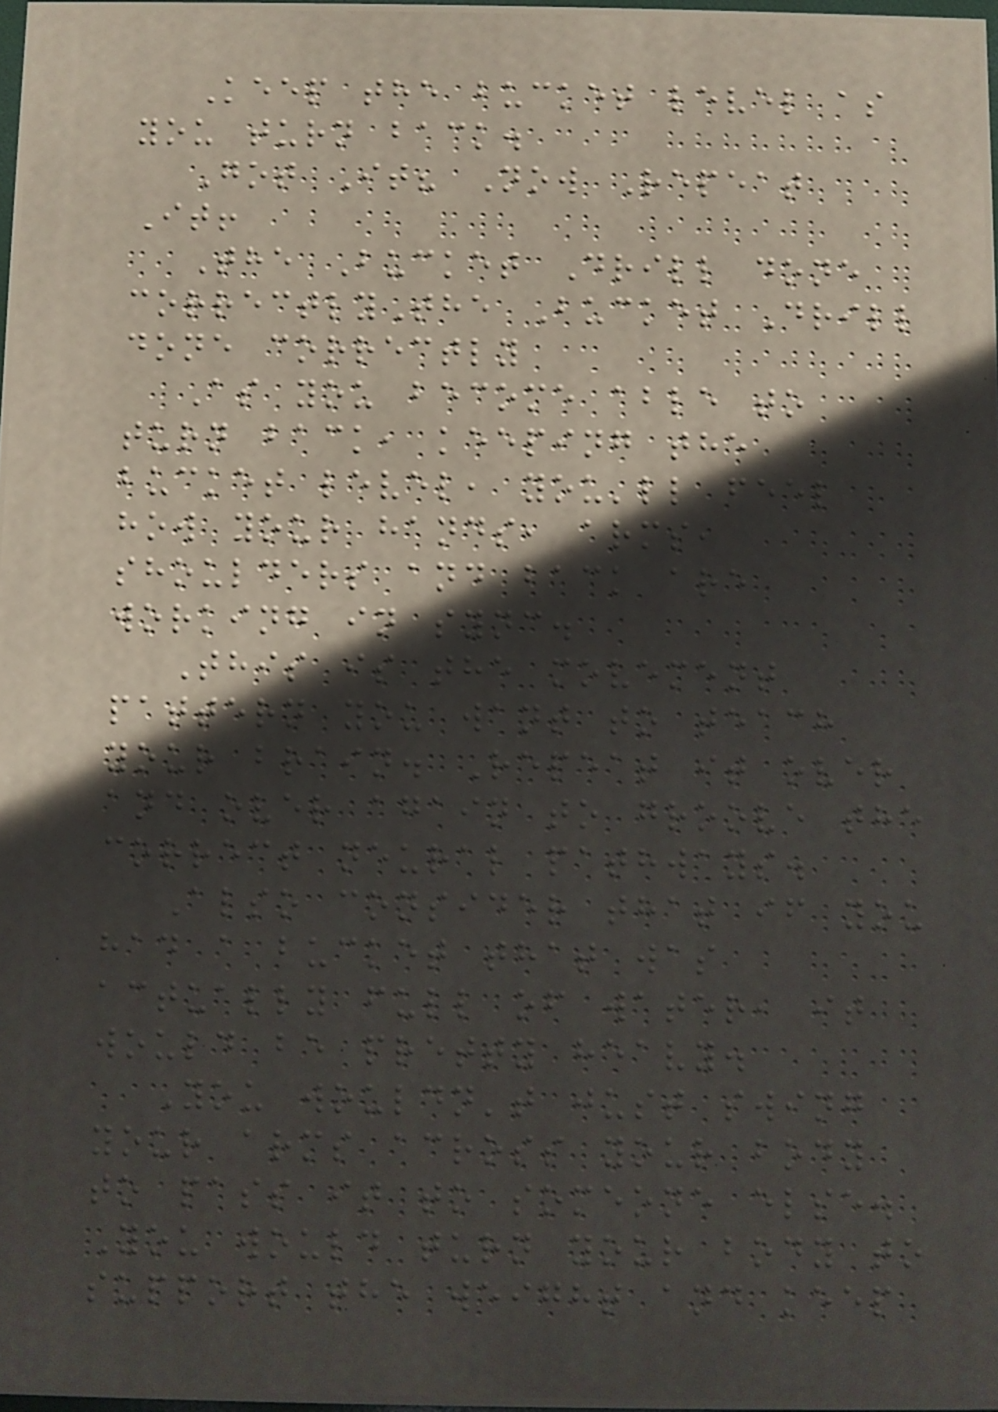Keep the bucket level as
you turn back.
Got It? Now Repeat
It!
The Bucket Drill done
correctlyThe Bucket Drill
done correctly
As you become able to
turn back, keeping the
bucket level, you'll feel
how your hands, arms,
shoulders and back are
working in sync.
This is the movement
pattern you want to teach
your brain. Repeat it over
and over again to groove the
correct neural pathways.
Also consider that if you
had a bucket that was
actually full of water, it
would be pretty heavy.
You wouldn't just swing
your arms across your body
to pass it to someone else.
You would turn your body to
support the weight and keep
